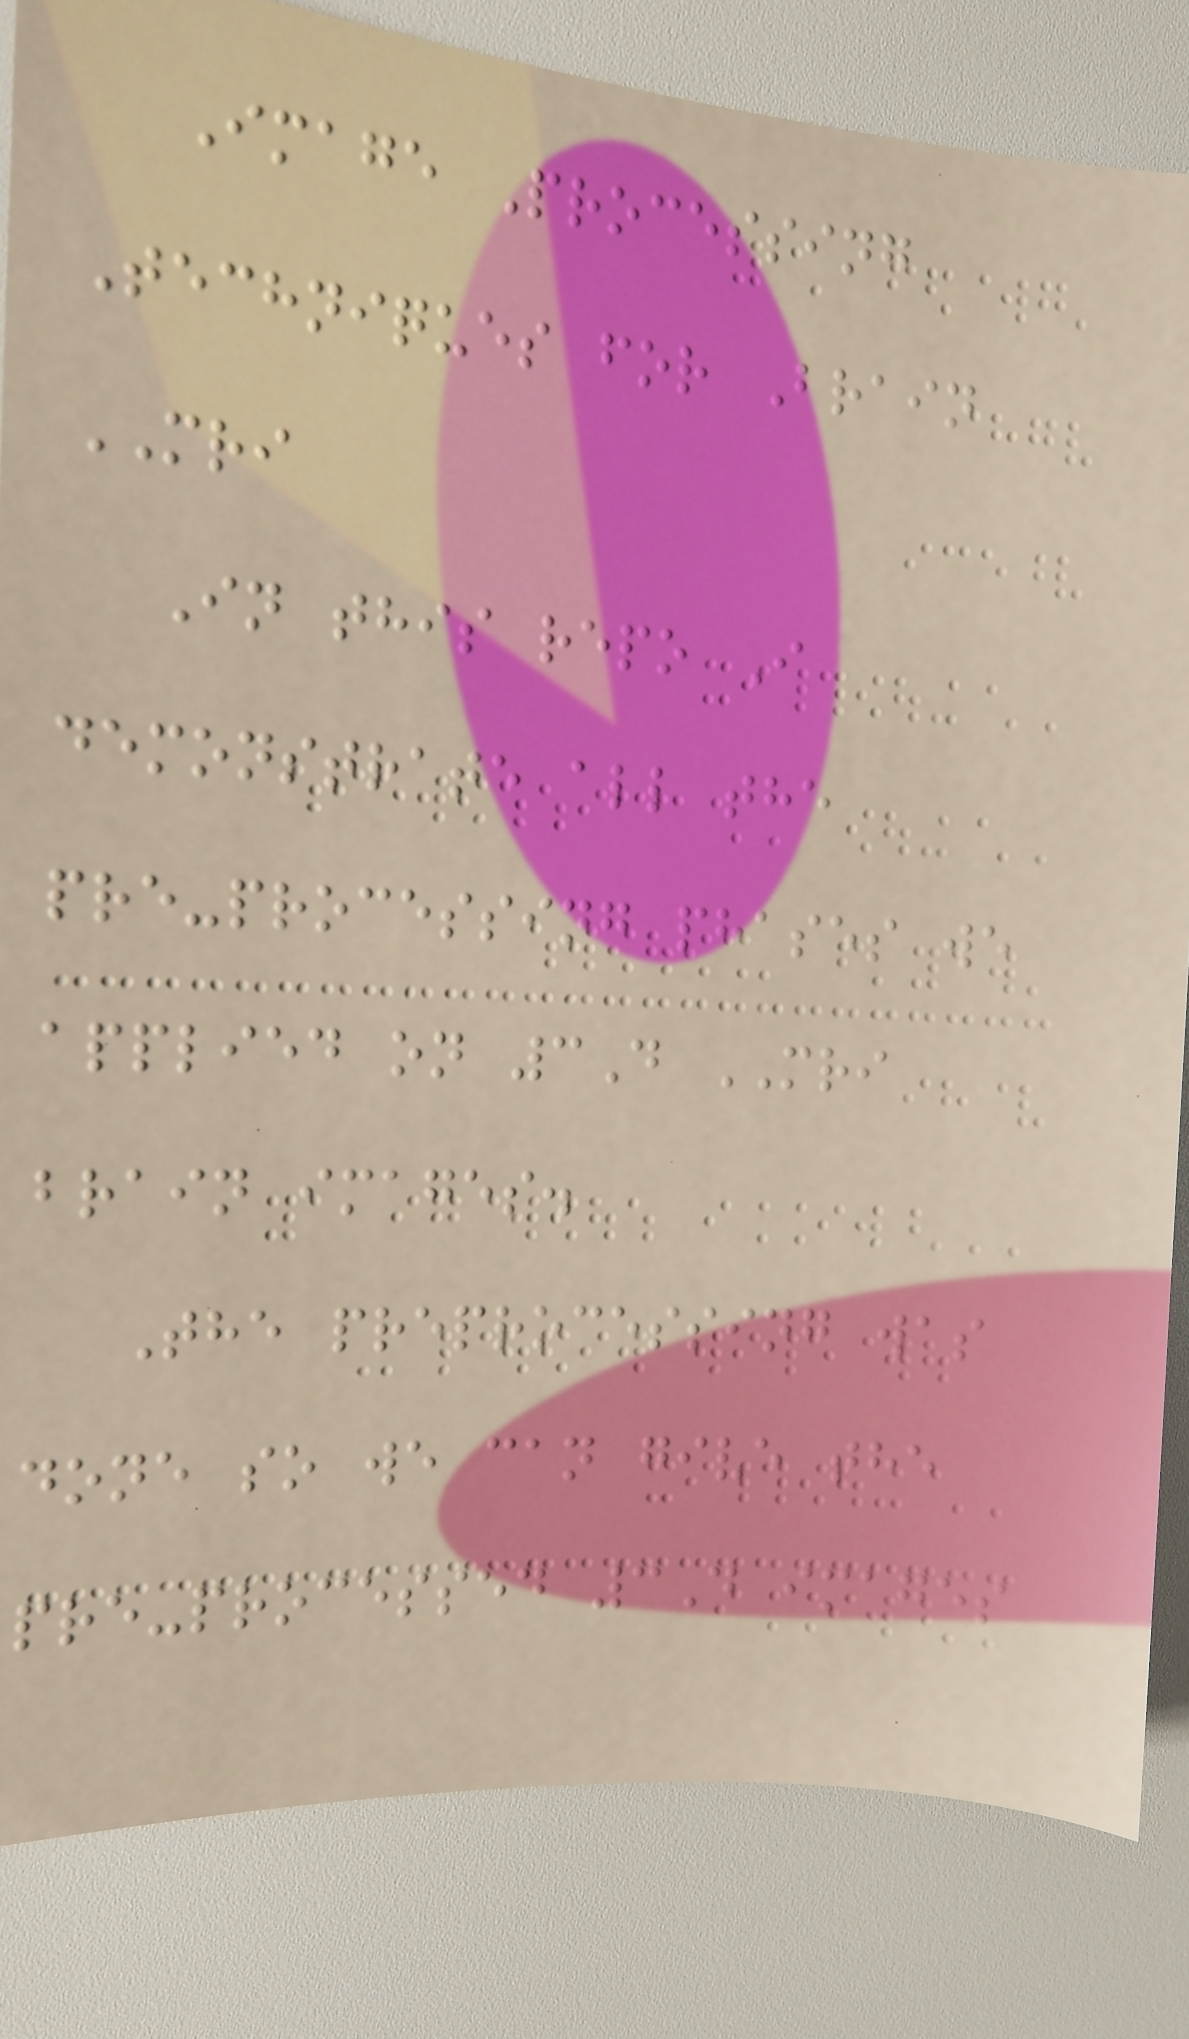Image Processing
Techniques for Brain
MRI
In this repo I
demonstrate all the
pre-processing phases we
applied on 3D MRI
brain images.
The preprocessing was
done so we can give the
pre-processed 3D images
